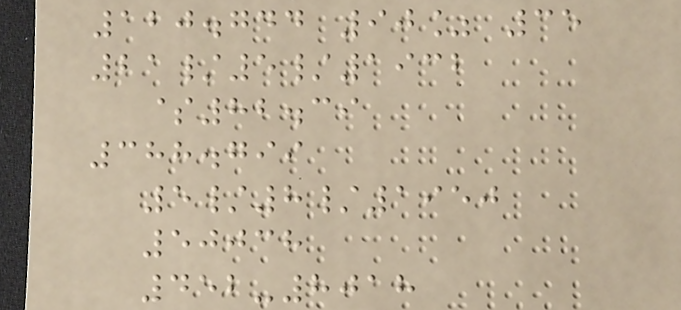120.744 90% 35
21/5/1932
$82.39
388.799
5/8/1950
50038
452-8018
